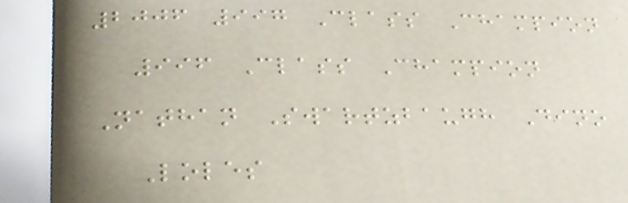2006 997 Class Champion
996 Class Champion
Nathan Swartzbaugh Dino
Loles
